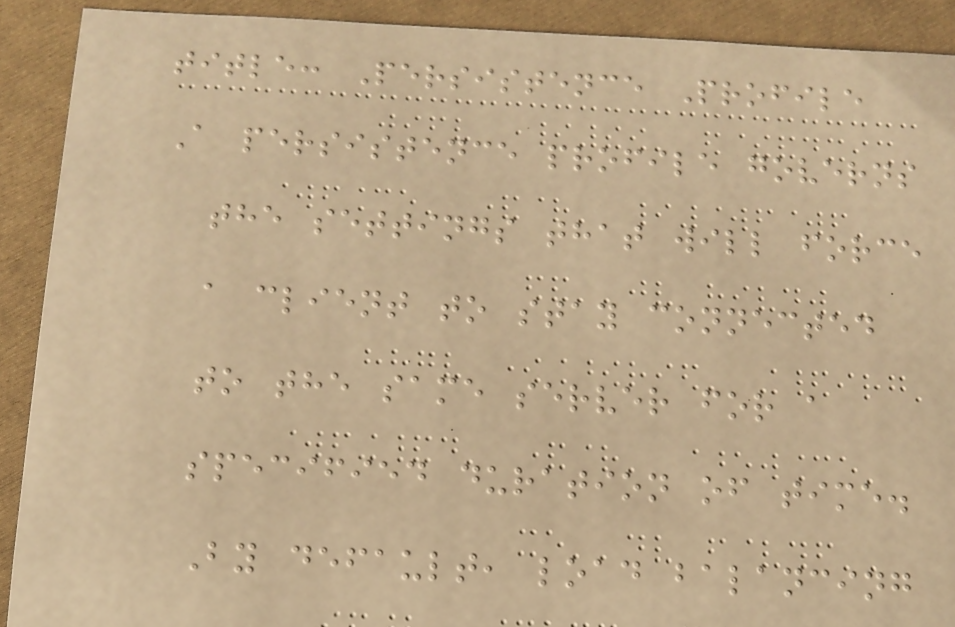title: Persistence Profile
A persistence profile governs
the settings that will force
a client to stay connected
to the same server for a
specified duration of time.
By default, load balancing
